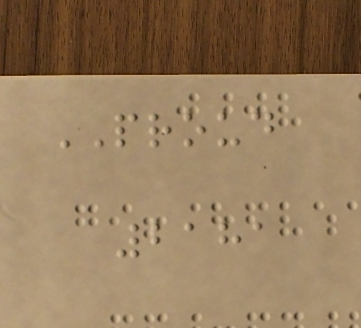PROUD
2181
